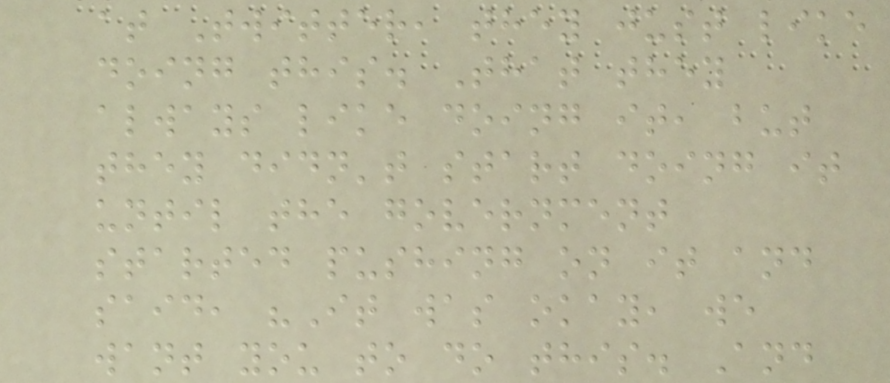at Twitter, they just like
doing this. That they
always like doing it, but
they didn't start doing it
until the government
started pushing on it and
said, "It was okay, we
want you to do this. And
